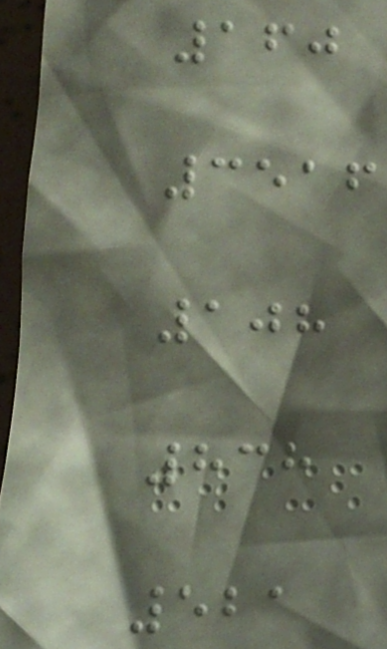160
3516
108
838
521
